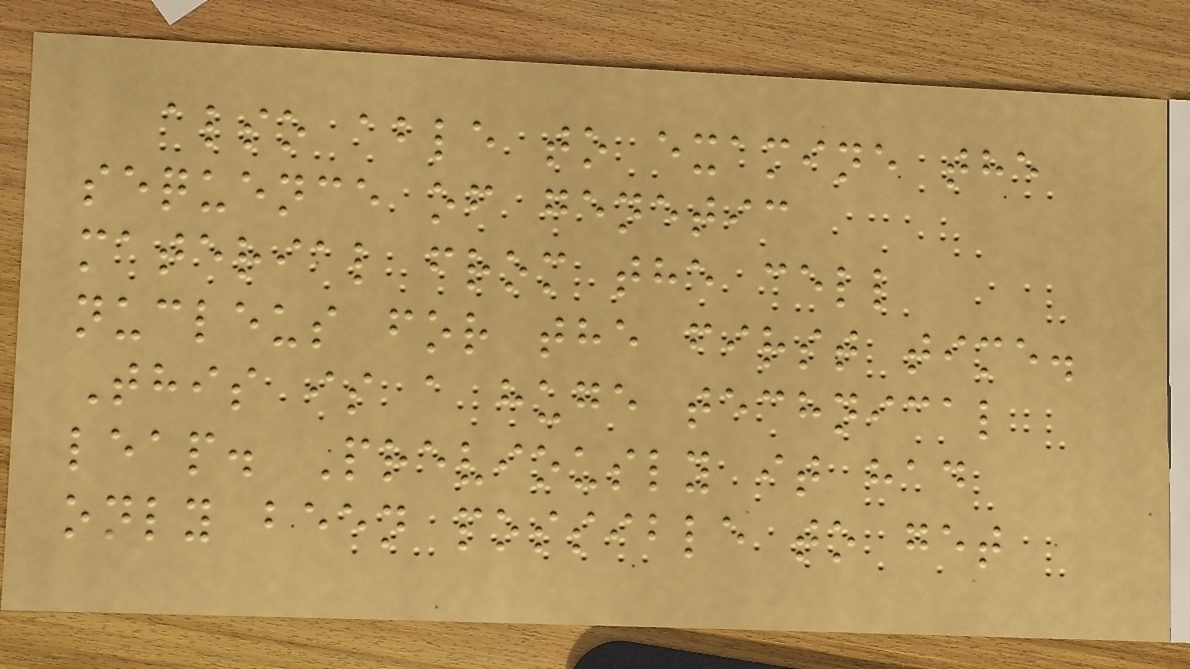also able to examine the
sequence of genetic
material from the cell
nucleus for the first time.
This is a huge technical
leap. Previously it had
only been possible to get
